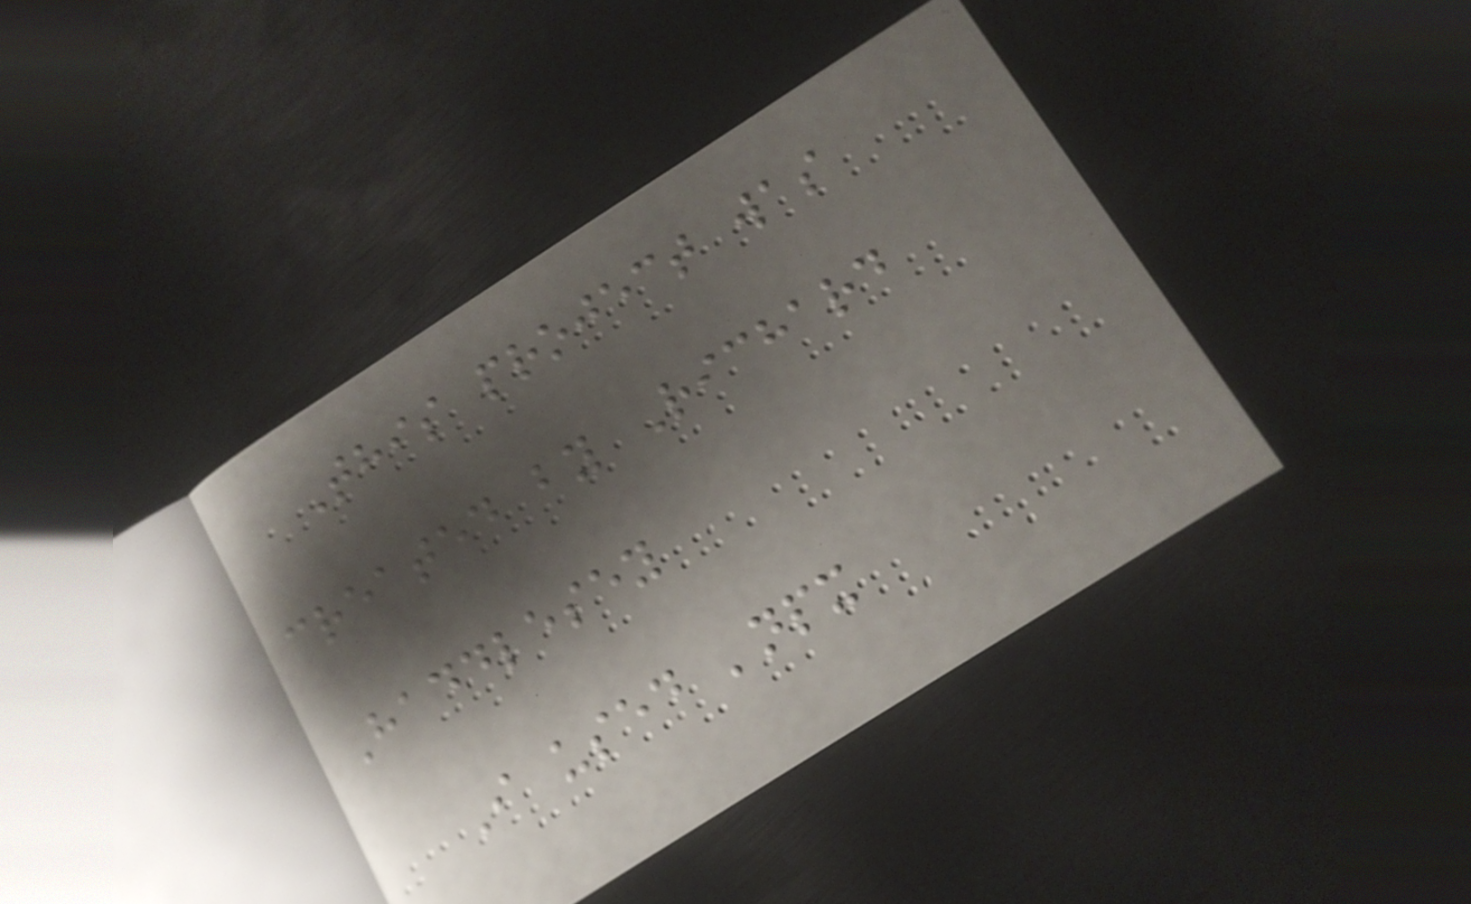This project was
created by Richard
Haddlesey
I used 'npx
